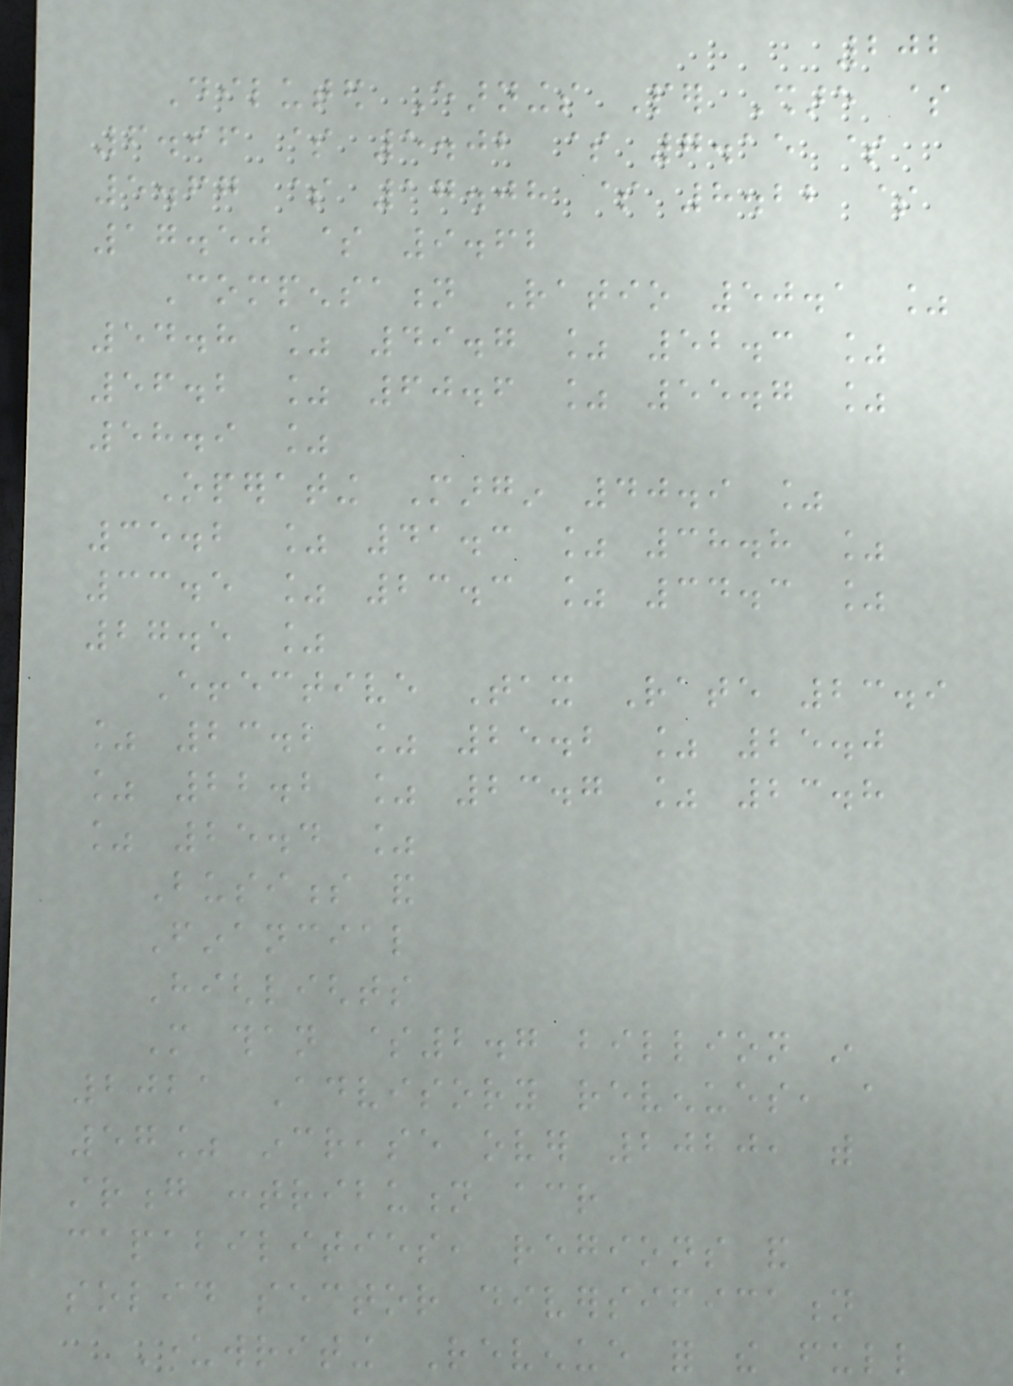202
Diluted Earnings Per Share $
6.96 $ 5.02 $ 7.15 $
5.67 $ 17.08 $ 8.22 $
17.50 $ 9.62
Compensation Ratio 50.1 %
54.8 % 49.7 % 52.3 %
56.2 % 60.6 % 55.7 %
58.9 %
Operating Margin 40.9 %
35.2 % 41.3 % 38.8 %
33.5 % 23.3 % 34.3 %
27.5 %
Effective Tax Rate 23.9
% 23.2 % 25.2 % 25.0
% 22.2 % 23.7 % 23.8
% 25.4 %
Business and
Financial
Highlights
More than $2.7 billion in
2021 Advisory revenues, a
57% increase over 2020, with
strong contribution across
capabilities, regions and
solid sector diversification
Underwriting Revenue for the full
